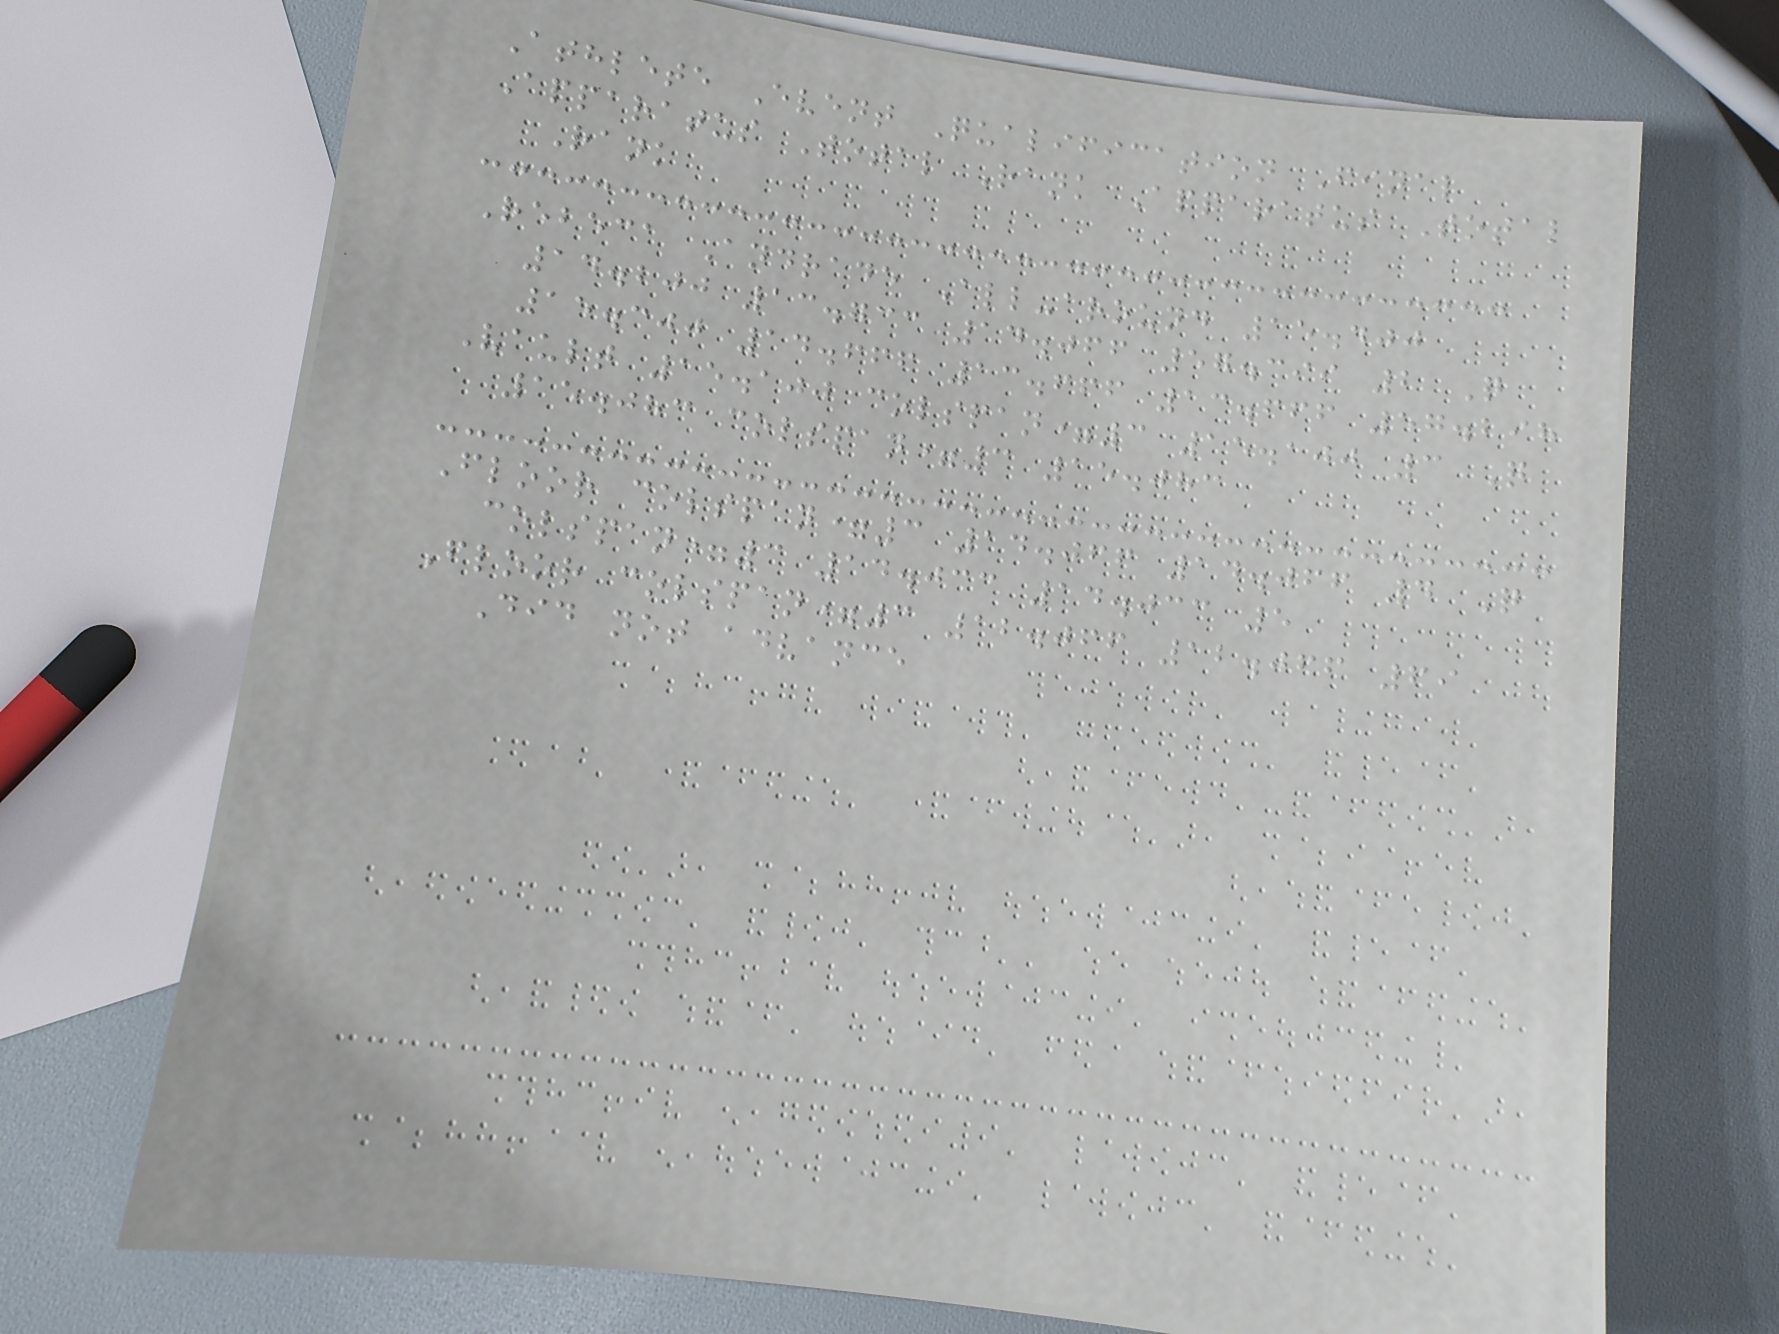Athlete Event Qualification Final
Apparatus Total Rank Apparatus Total
Rank
Rebeca Andrade All-around 15.400
14.200 13.733 14.066 57.399 2 Q
15.300 14.666 13.666 13.666 57.298
Vault 15.100 colspan=3 15.100 3 Q
15.083 colspan=3 15.083
Floor colspan=3 14.066 14.066 4 Q
colspan=3 14.033 14.033 5
Floor colspan=3 12.066 12.066 69
Did not advance
